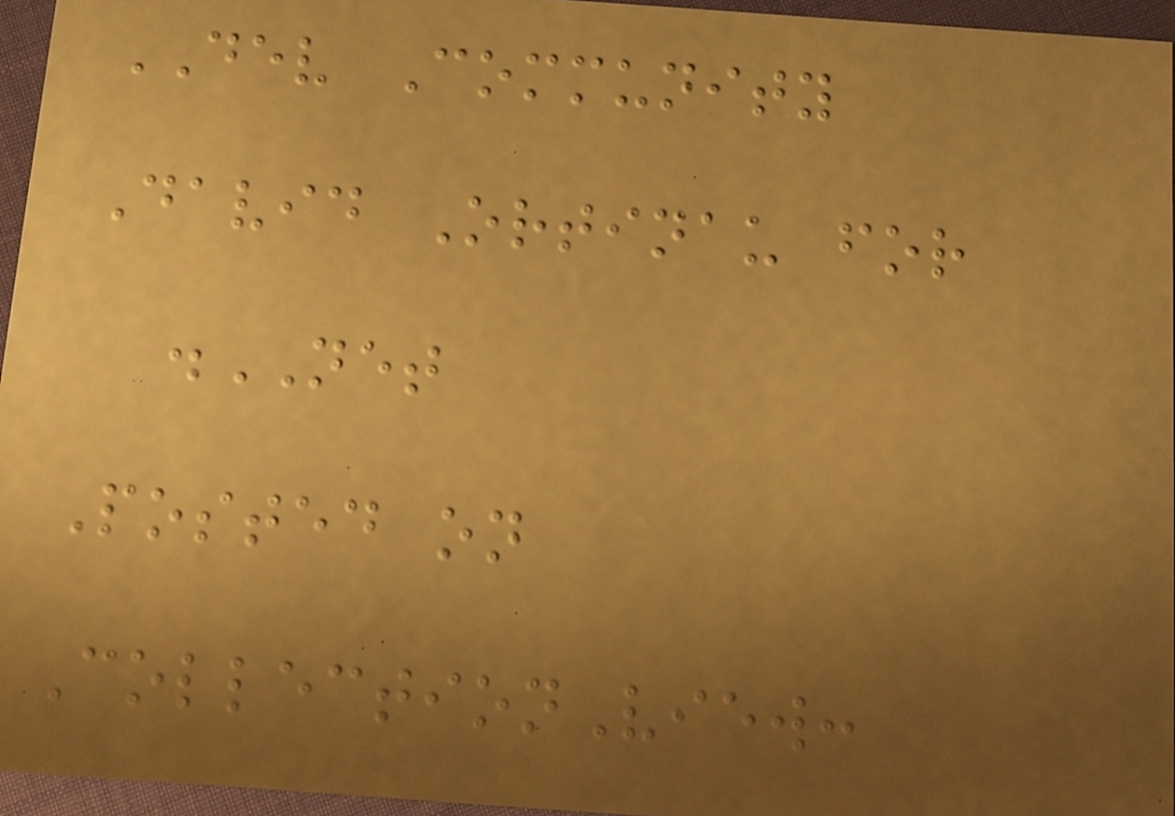DEV Community
David Ortinau for
.NET
Posted on
CollectionView:
